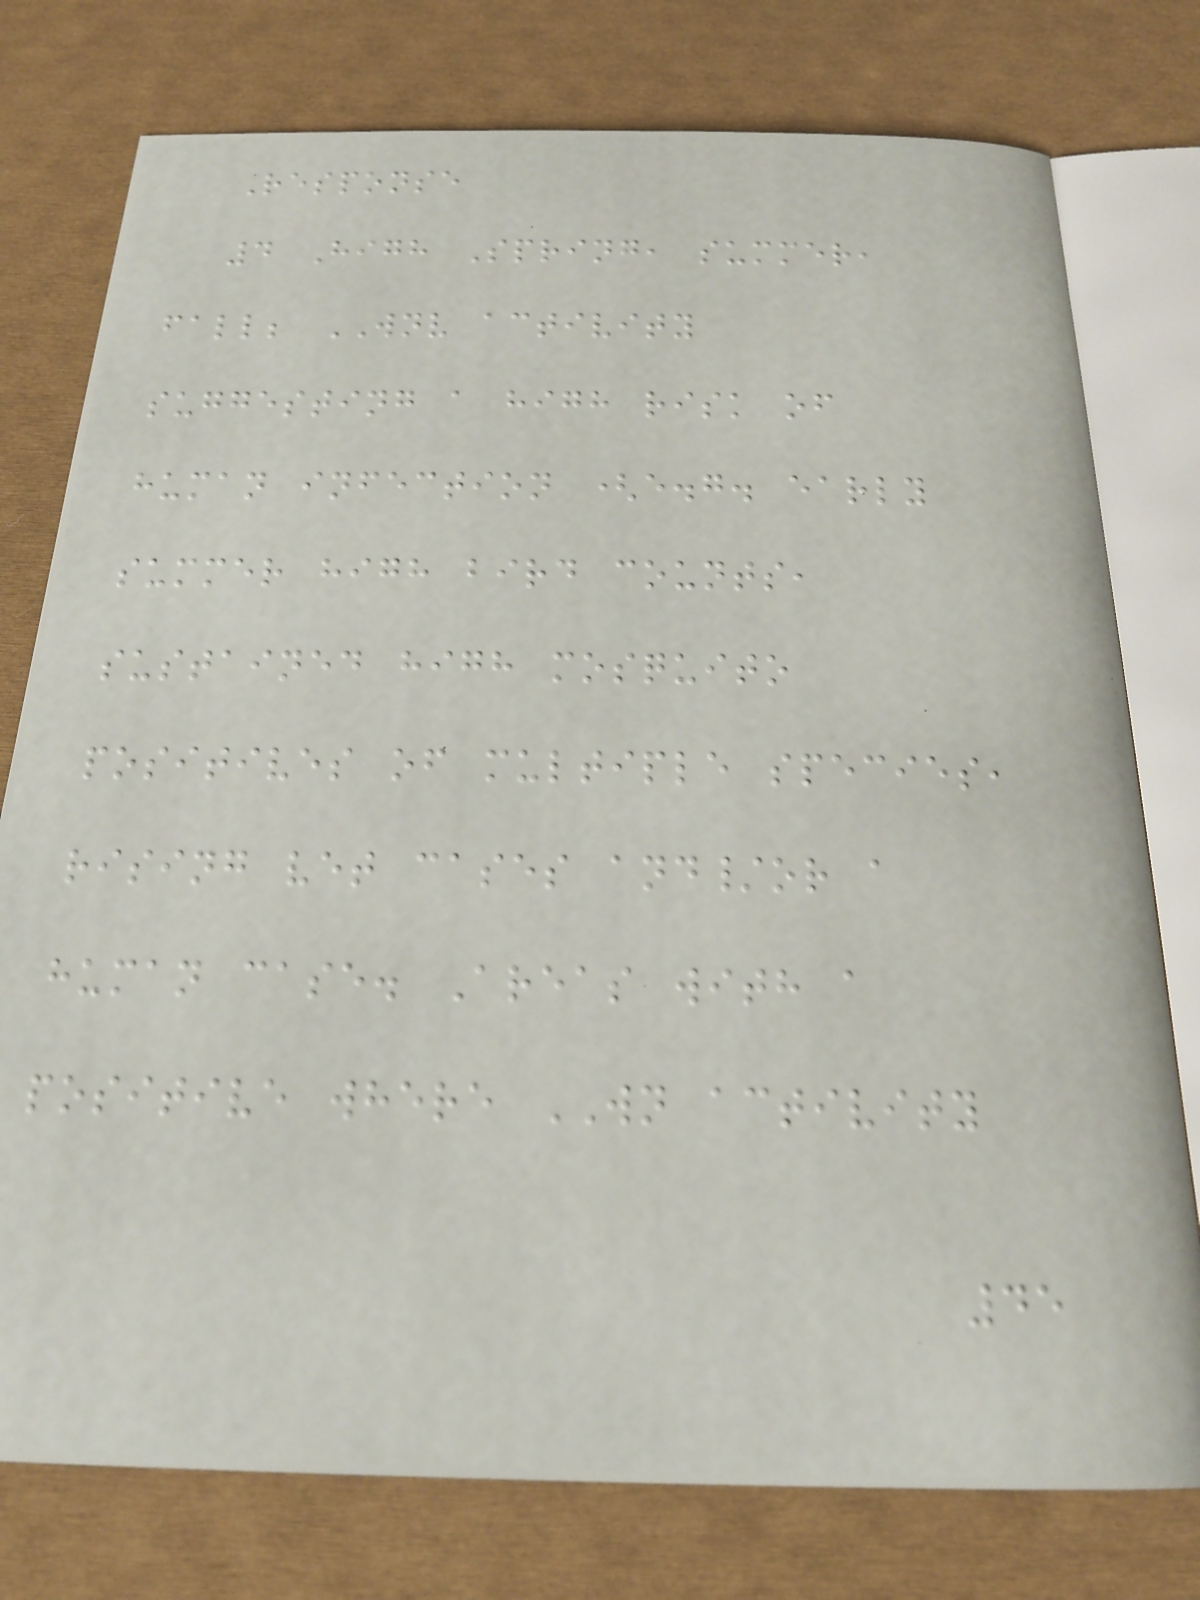Response
4 High Spring, summer,
fall; WNV activity
suggesting a high risk of
human infection (e.g. early
summer high bird counts,
sustained high mosquito
positives of multiple species,
rising vet cases and/or a
human case. Areas with a
positive where WN activity
45
